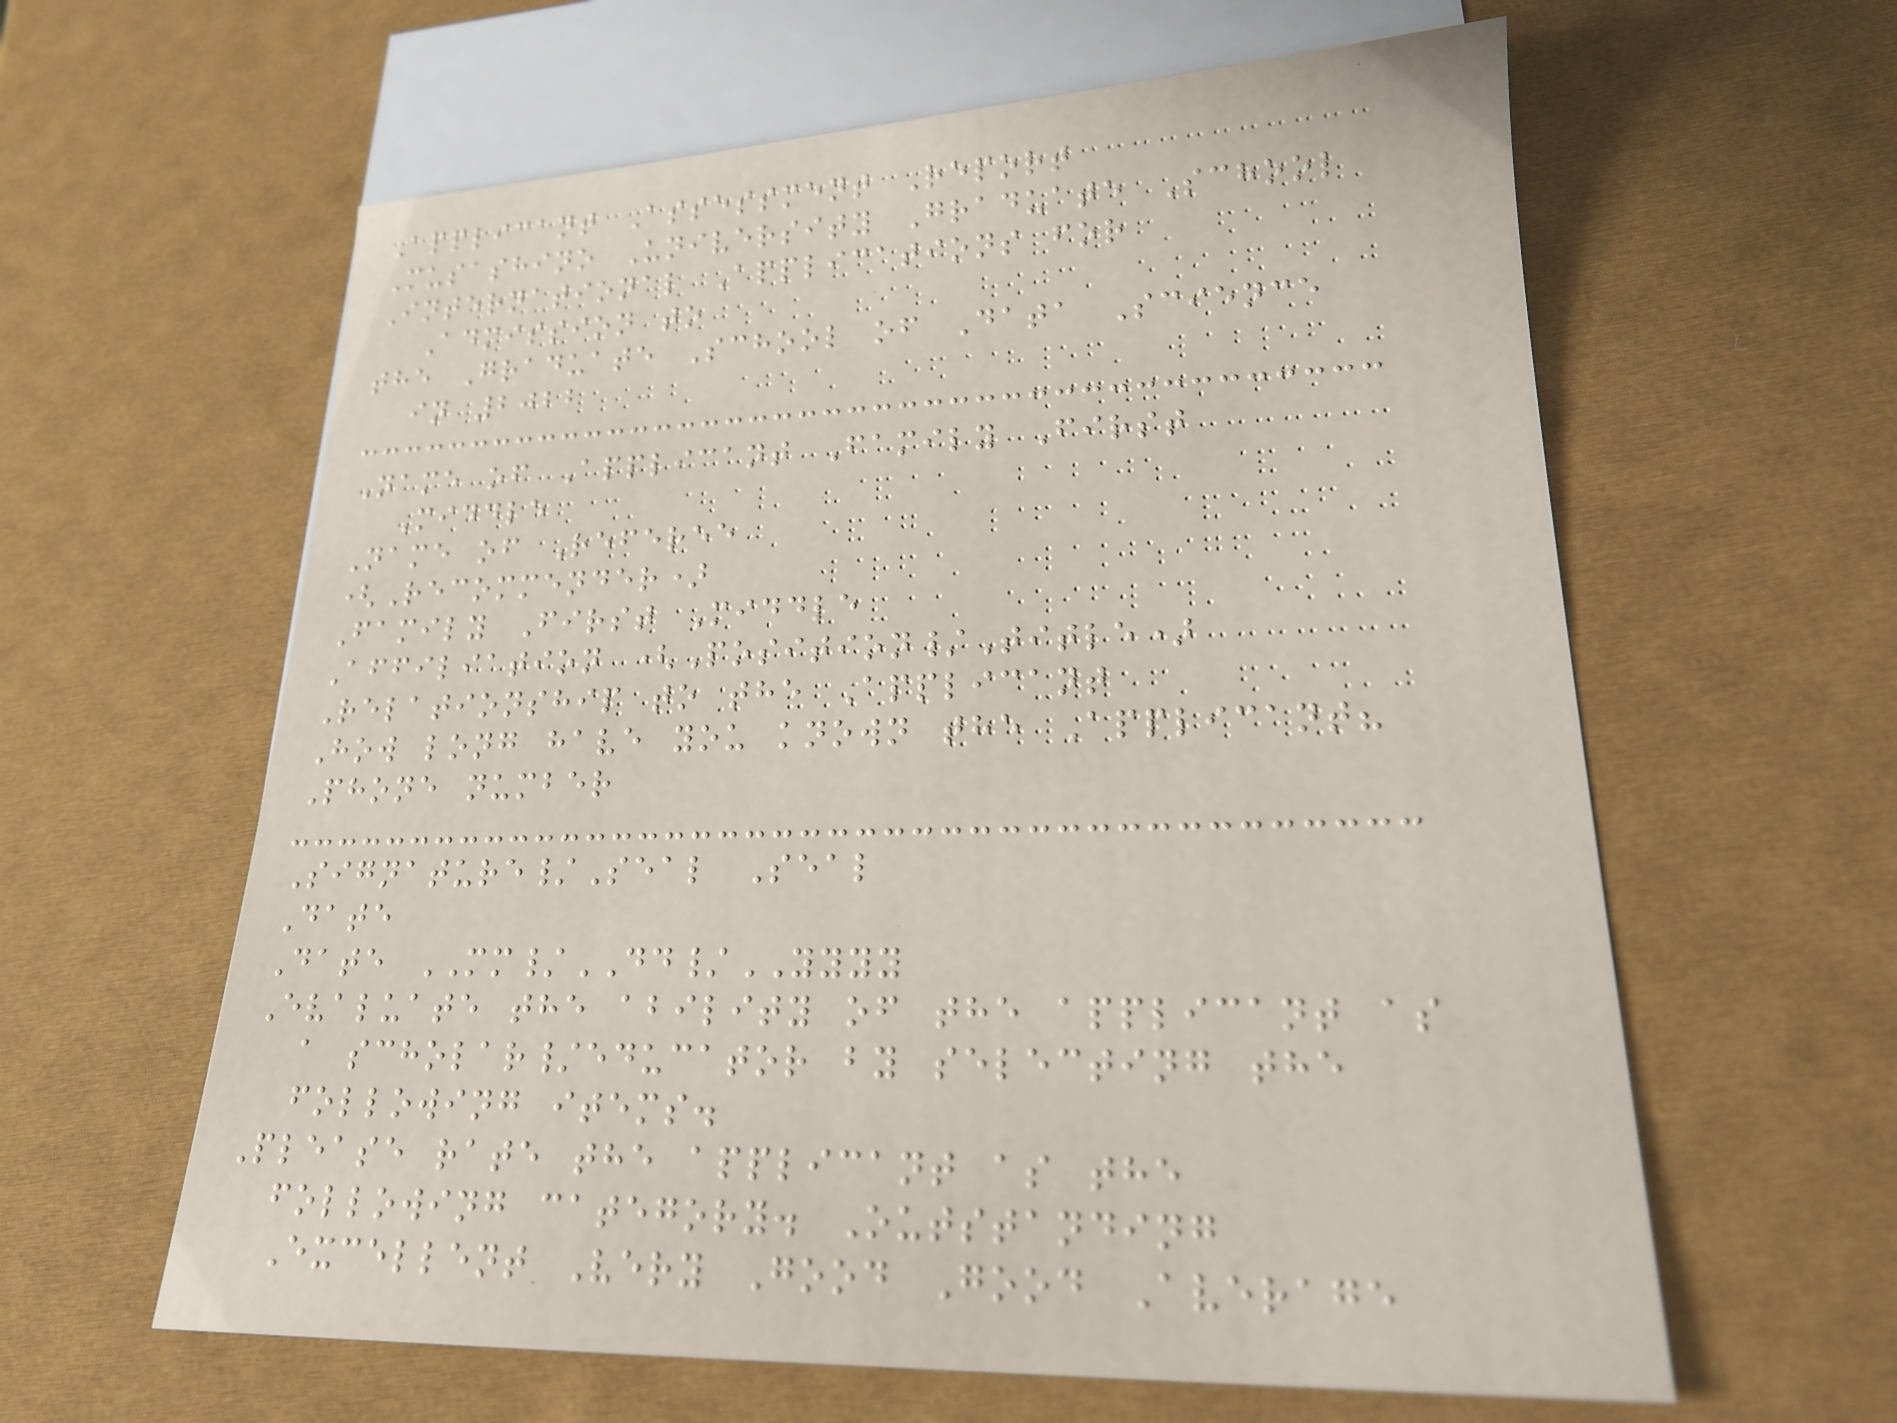Applicant Assessment Report
Musashino University Graduate School
International Applications for
Admission to
the Graduate School of Data Science
in 2022
Name of Applicant Family First
Middle
Name of Referee
(Recommender)
Family First Middle
Affiliation (Position/Title)
Relationship to the Applicant
How long have you known the Applicant?
Phone number
Signature/Seal Seal
Date
Date MM/DD/YYYY
Evaluate the ability of the applicant as
a scholar/educator by selecting the
following items.
Please rate the applicant as the
following category. Outstanding
Excellent Very Good Good Average
